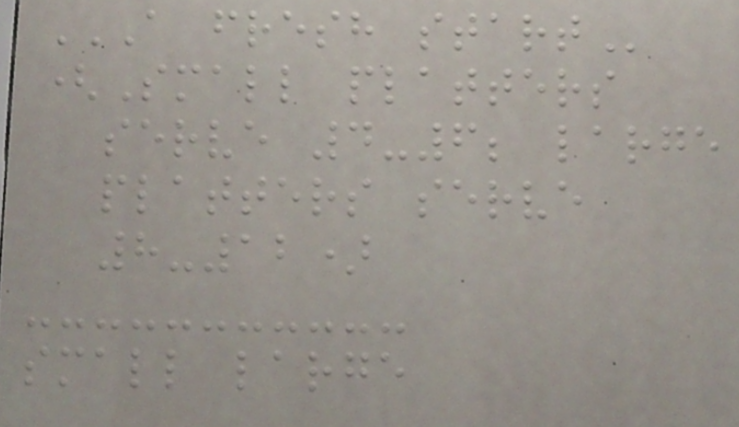A FRESH START
(Small platters
serve 4-6; large
platters serve
8-12)
small large
